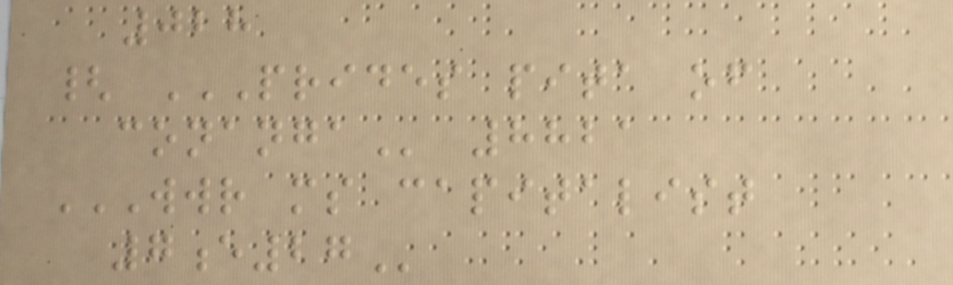028
{ PRIDES PITA OF
CONANGA 8821
WWR MS CAPITALIST
7E27
